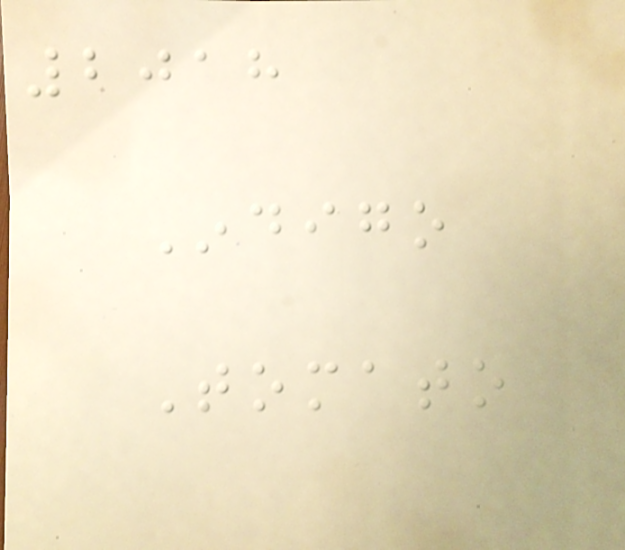2018
Indigo
Tomato
